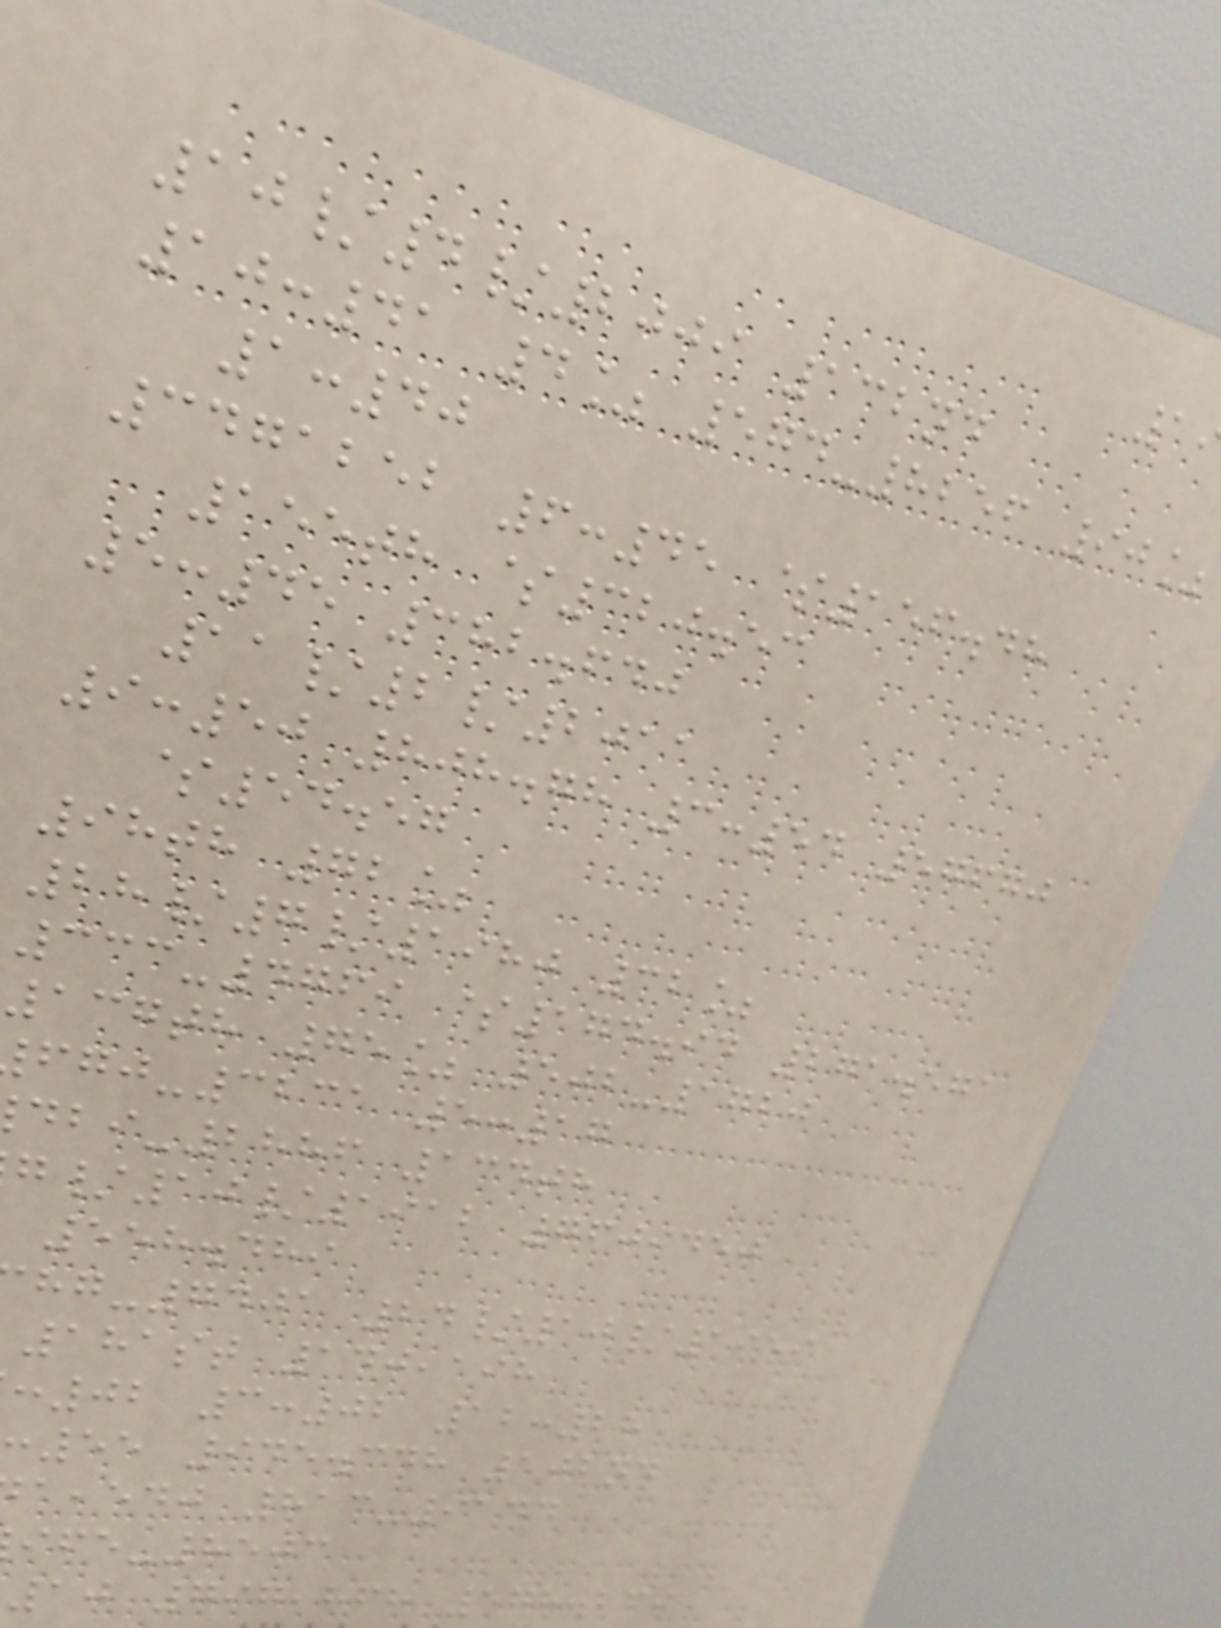10/4/2009 132nd
10:41 4% 574-8256 90%
1:40
3471252 6:45 $156.48
155th $320.53
5:45 382.640
11/2/2011
9:50 808.78 3:54 57670
$54.57
98th 72%
28/7/1980 32%
333-4769 $174.94 271.571
137th 75% 502-1720
-3231 5:17
-2886 134th
/10/1912 7609450
558.489
-7401 24/10/1959
181st 140,198
:02 3:02 12:28
55 945.348 102nd
,edj 813-9144
-8503
10 797,868 578.269
